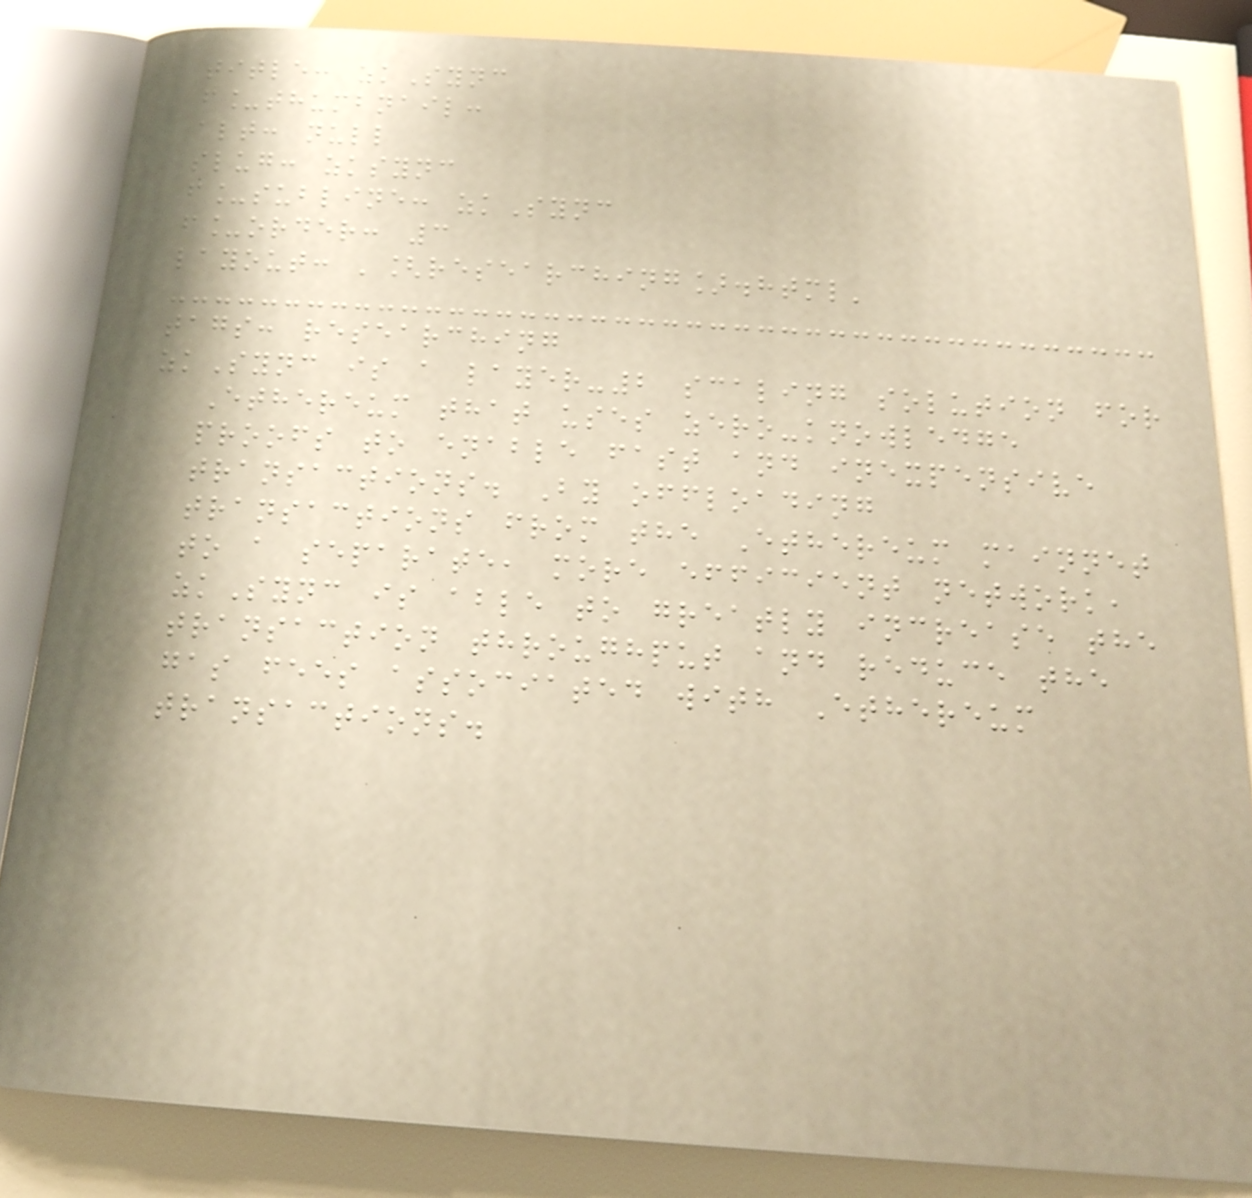title: zkSync
f_thumbnail:
alt: null
slug: zksync
f_subline: zkSync
f_order: 3
layout: '[researching].html'
tags: researching
zkSync is a layer-2 scaling solution for
Ethereum that uses zero-knowledge
proofs to enable fast and inexpensive
transactions. By offloading
transactions from the Ethereum mainnet
to a separate, more efficient network,
zkSync is able to greatly increase the
transaction throughput and reduce the
gas fees associated with Ethereum
transactions.
